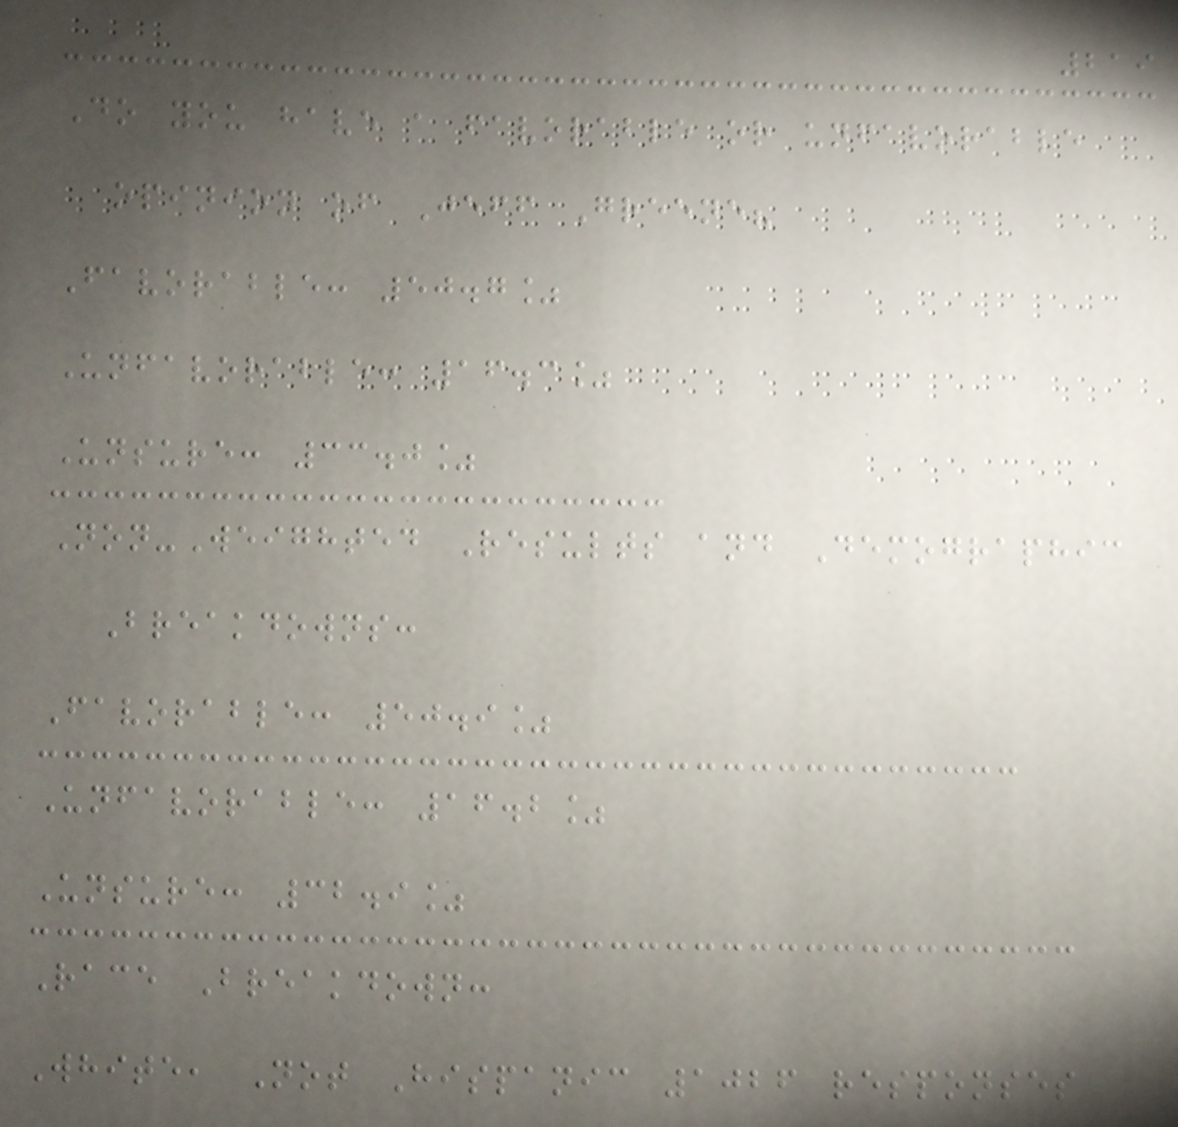219
Do you have a favorable or unfavorable
opinion of Jeff Greene?
Favorable: 50.7%
Unfavorable: 16.3%
Unsure: 33.0%
Non-Weighted Results and Demographic
Breakdowns:
Favorable: 50.9%
Unfavorable: 16.2%
Unsure: 32.9%
Race Breakdown:
White, Not Hispanic 1026 responses
